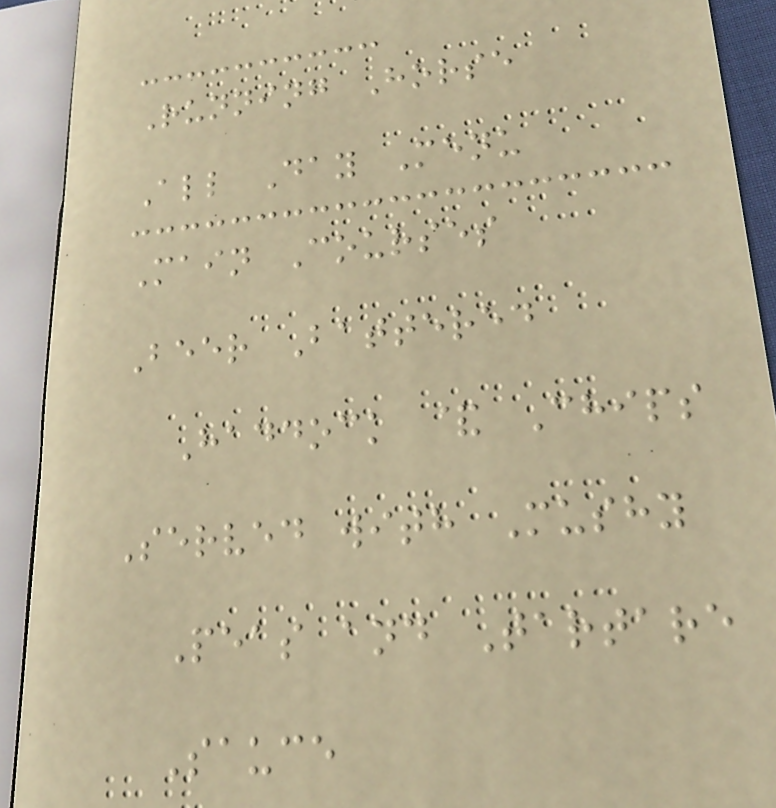Running Horse
All Day Menu
Main Courses
Beer Battered
Haddock & Chips
Served with Mushy
Peas and Tartare
Sauce
